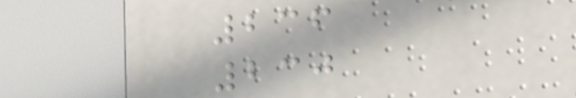236
230
